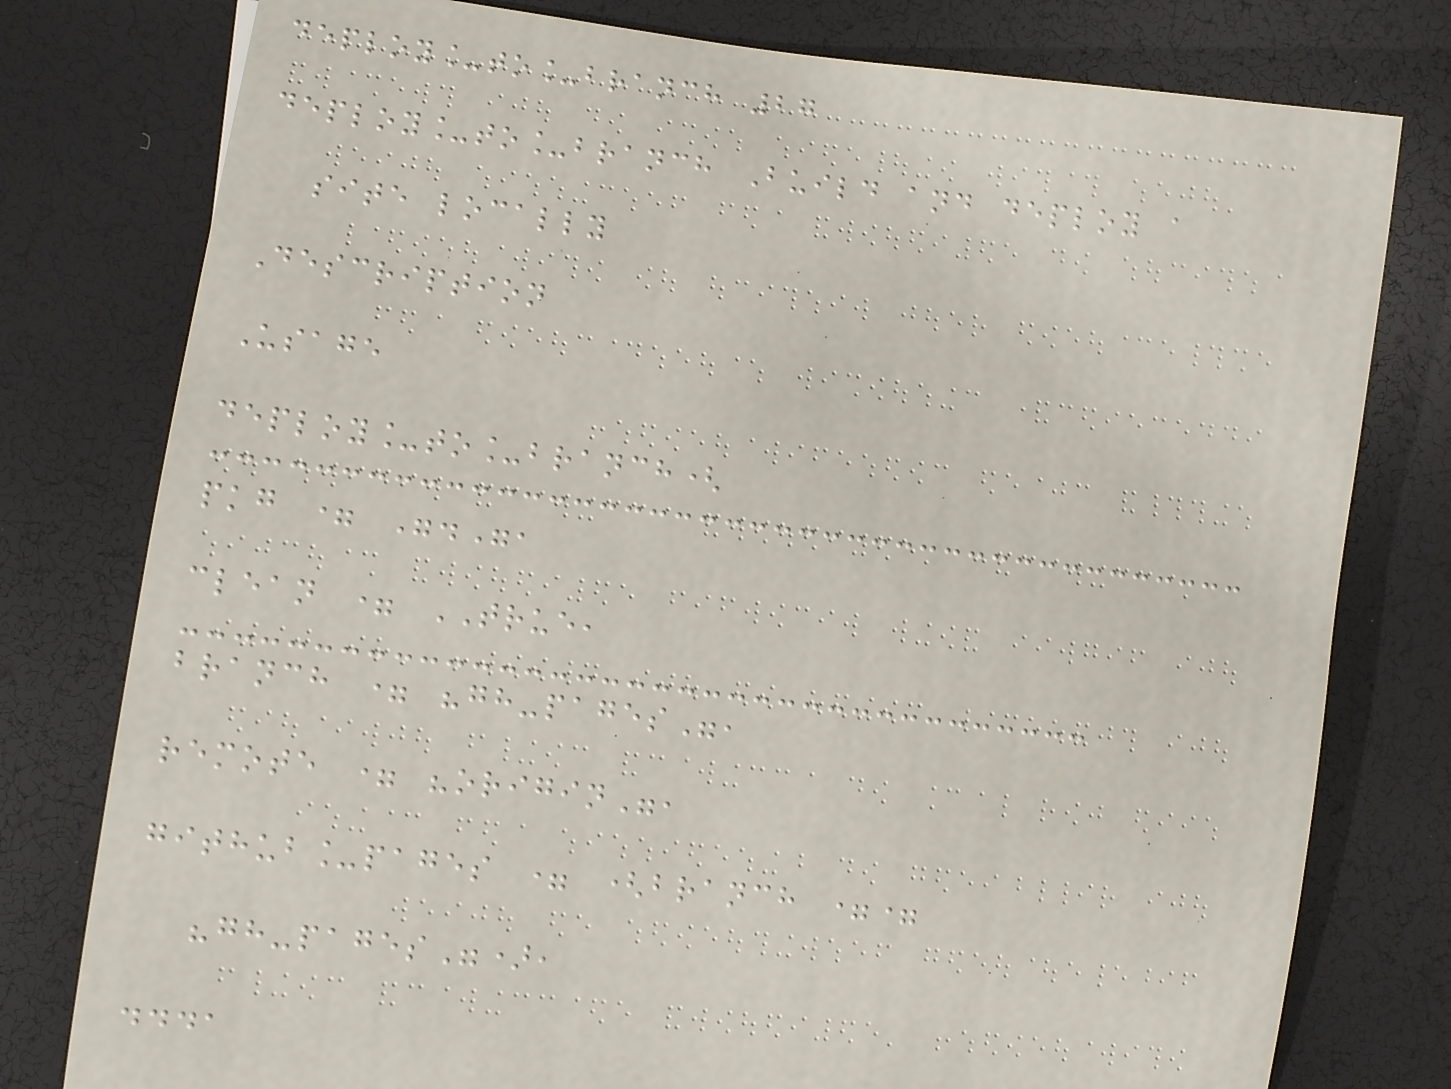deploy_to_branch 27
deploy_to_branch Build and deploy a
site locally
Description
Usage
deploy_to_branch(
pkg = ".",
clean = TRUE,
branch = "gh-pages",
remote = "origin",
github_pages = (branch ==
"gh-pages"),
...,
